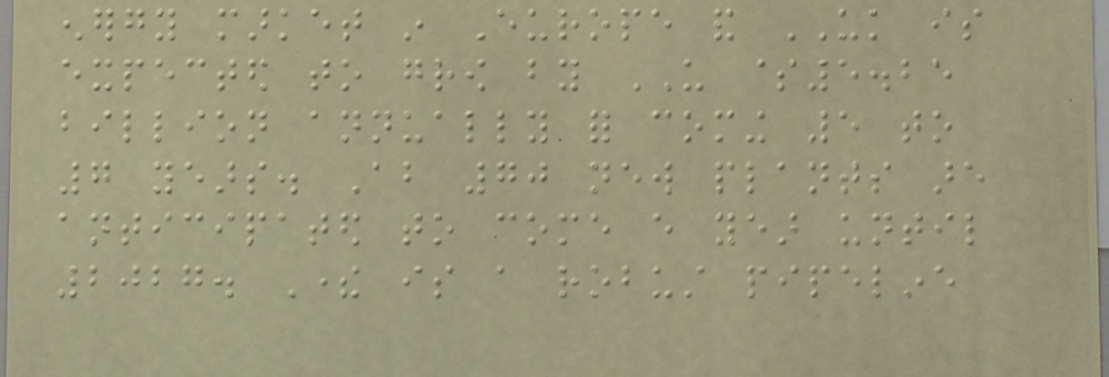energy market in Europe and UK is
expected to grow by US $5.25
billion annually for coming 5 to
7 years. About 70 new plants are
anticipated to come every year until
2027. There is a robust pipeline
